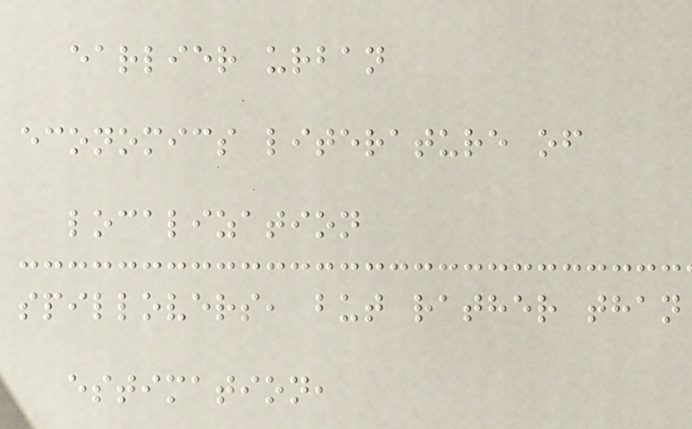earlier urban
economics literature of
localization
spillovers, but rather than
estimation,
